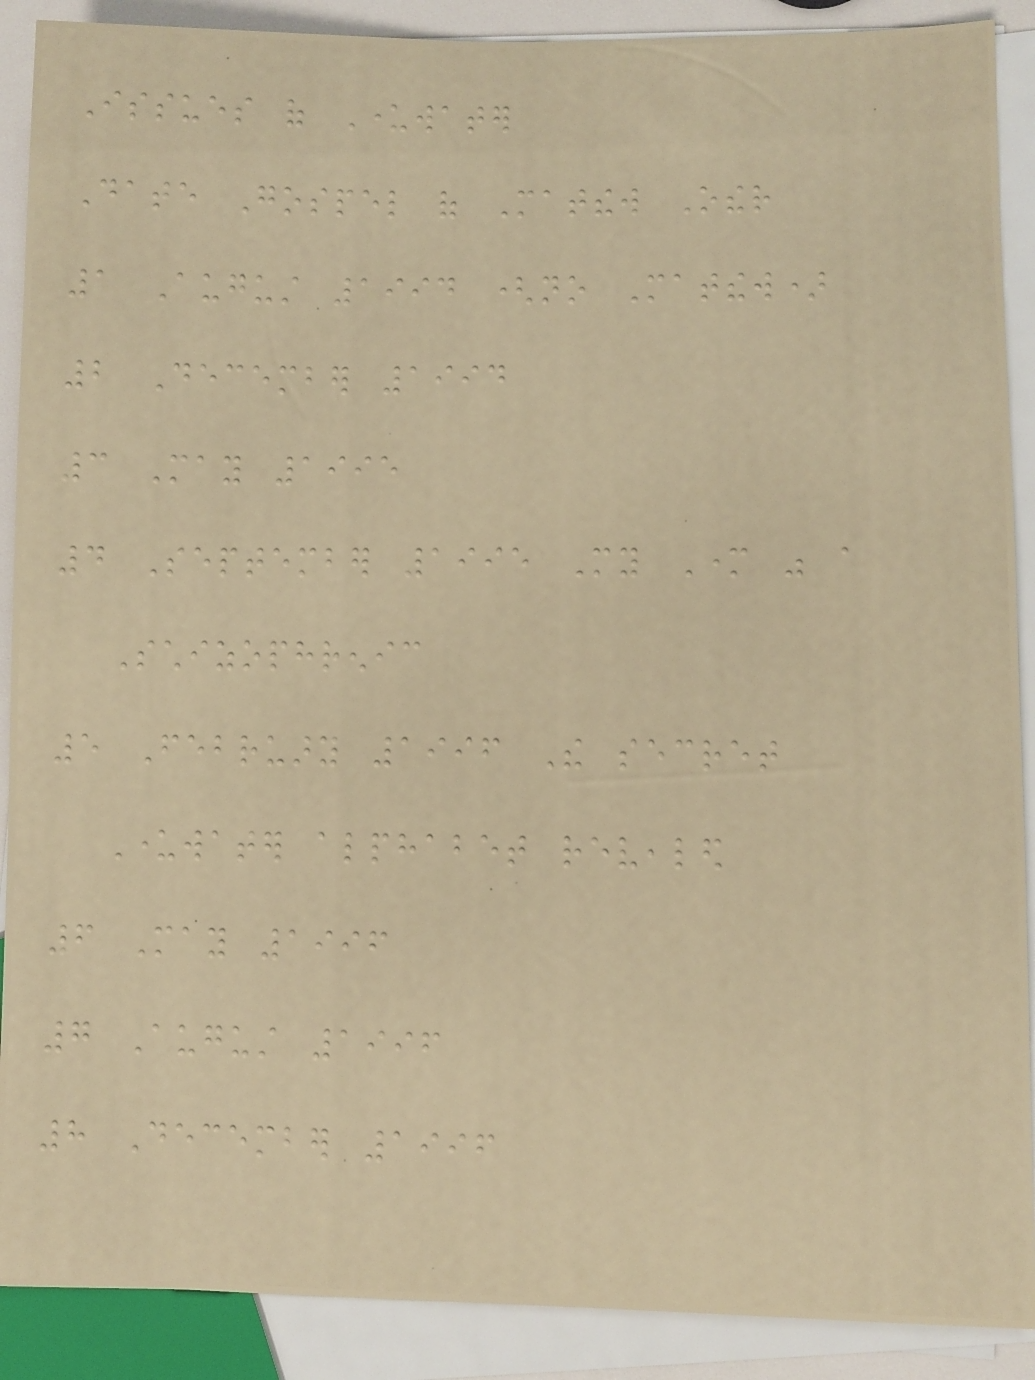Issues of Underwater
Date Gospel of Matthew Other
1 August 1994 (no Matthew)
2 December 1994
3 May 1995
4 September 1995 My Mother was a
Schizophrenic
5 February 1996 The secret
Underwater alphabet revealed
6 May 1996
7 August 1996
8 December 1996
